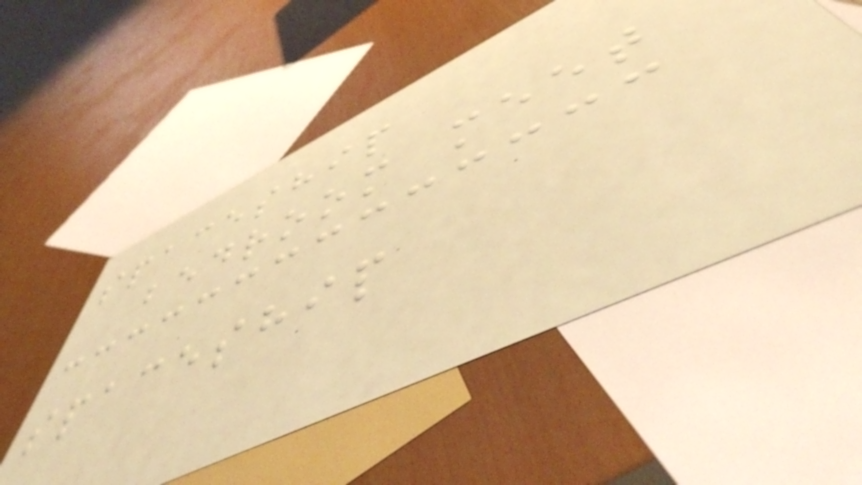spaceship
bedroom meet
spaceship
